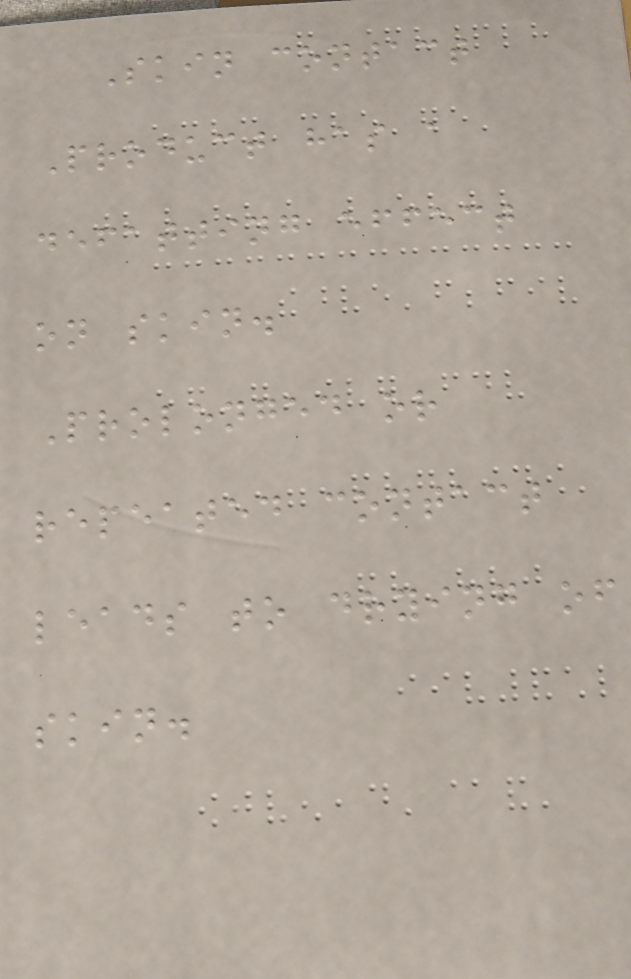Skin contact
Product has a
defatting effect
on skin.
Prolonged or
repeated contact
leads to drying of
skin.
